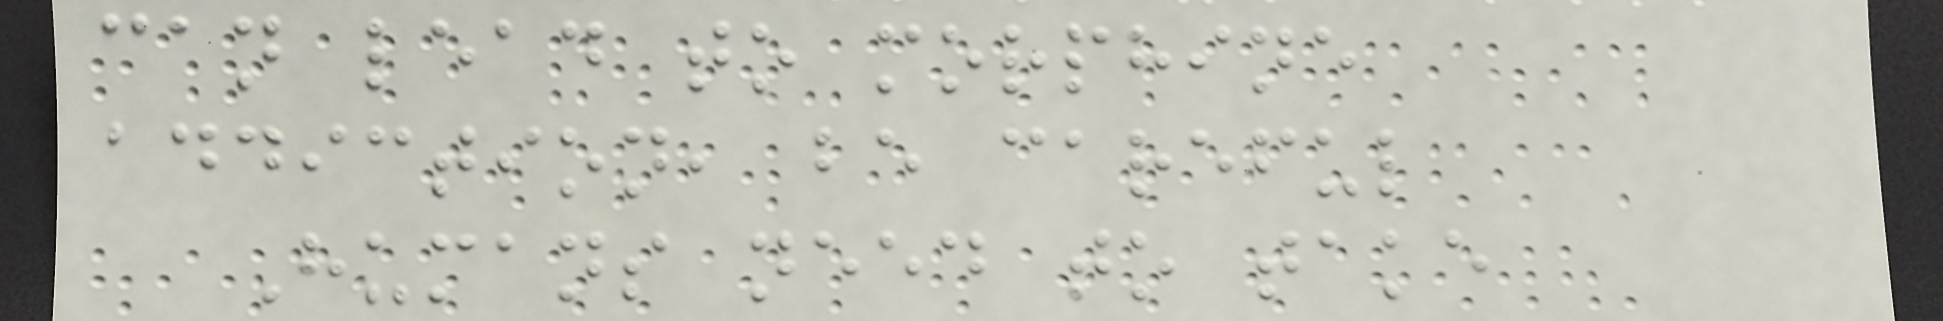can lead to morphine
addiction, be careful
Humans need to take
